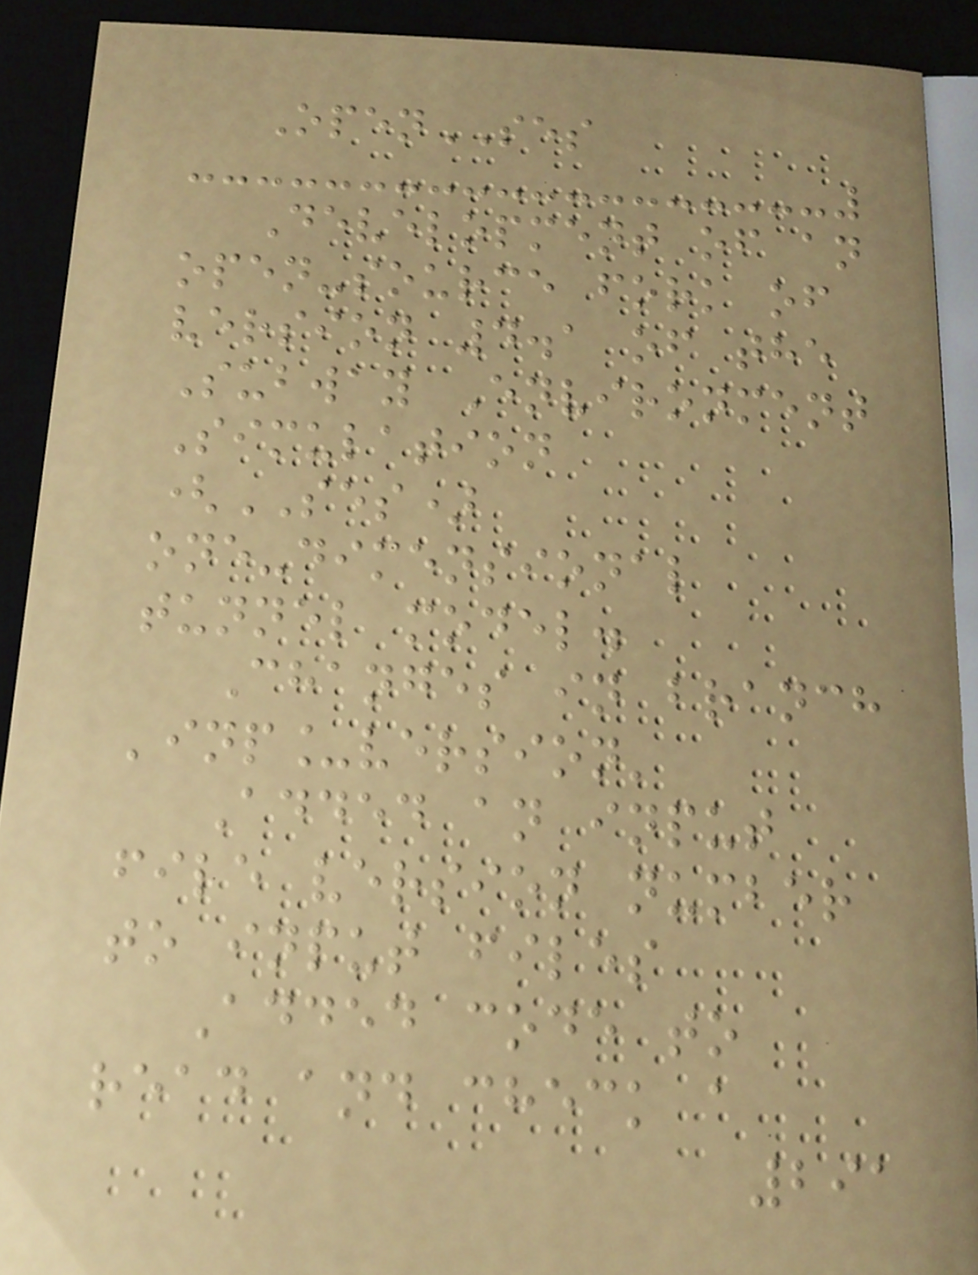OpenSES
Development of an
open-source fork of
version 4.1 of the
Subway Environment
Simulation
(SES)
one-dimensional
tunnel model.
Changes in branch
'inp_version'
Added an input
file version number
to input files
Added code to
read and check a
291
